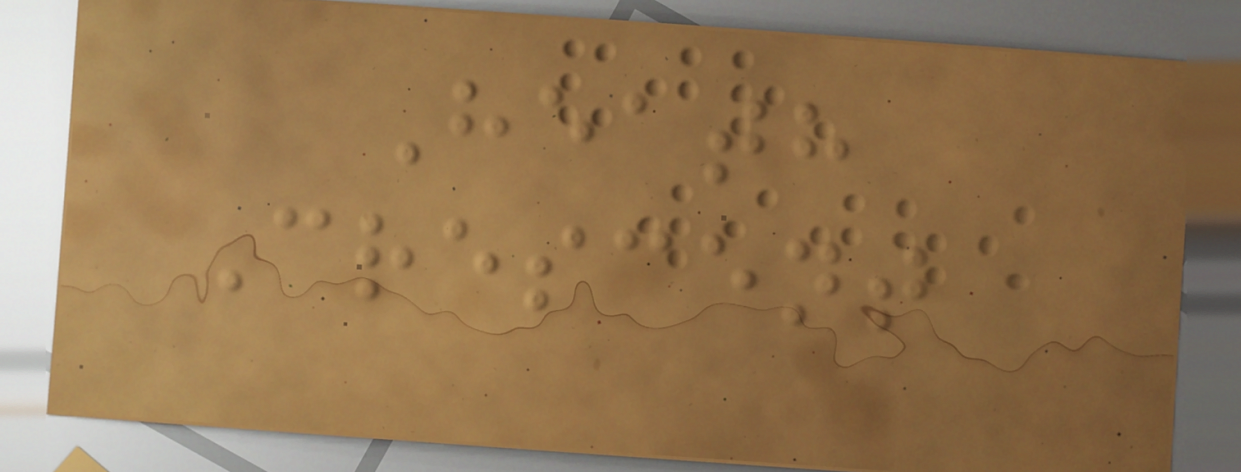Heath
Crescent
